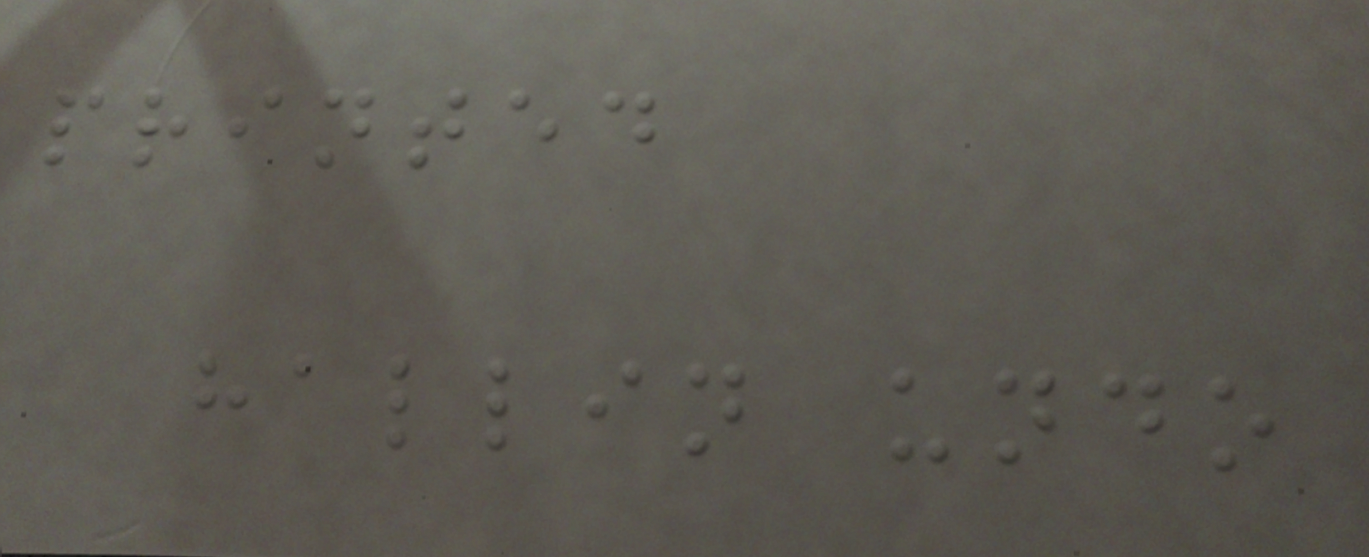printed
hallin undo
